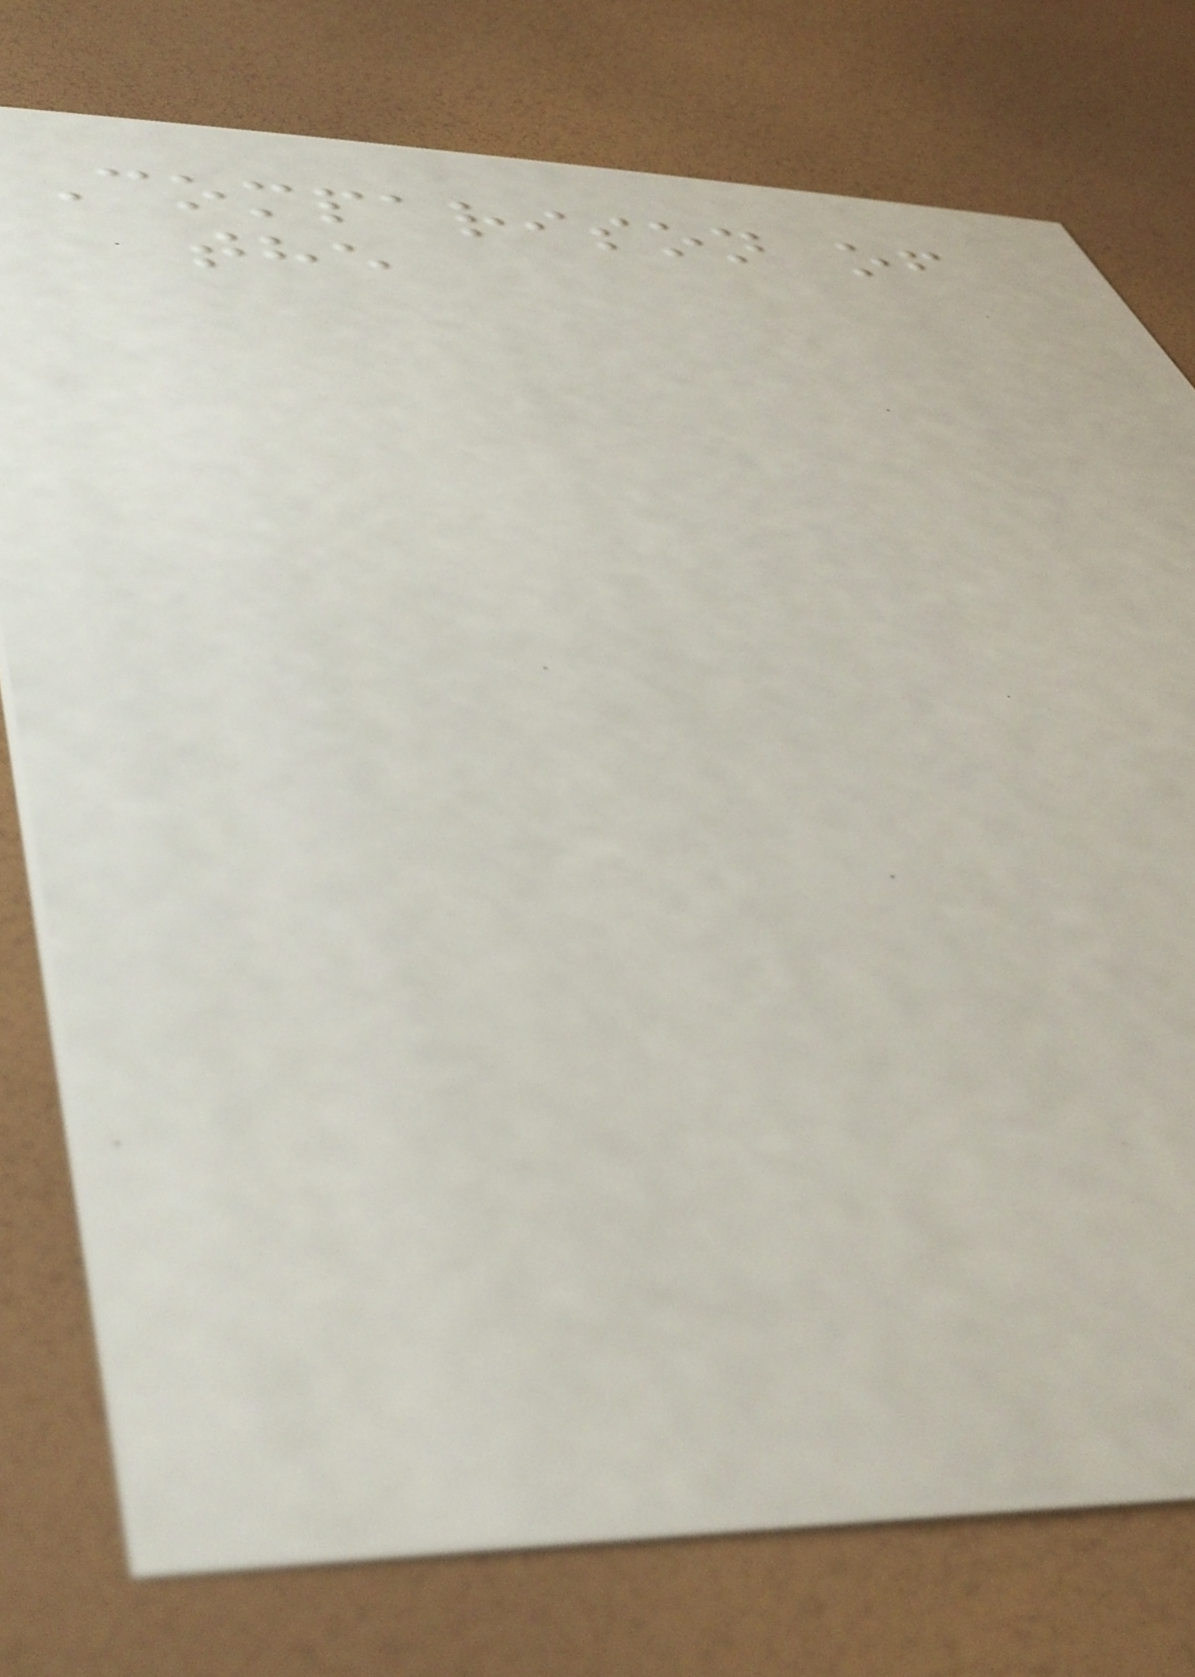Comparison of
the
